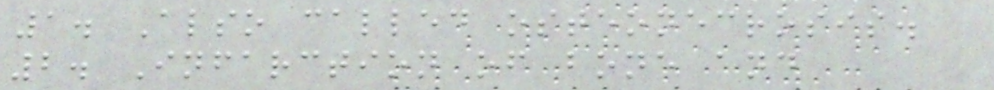1. Also called osteonecrosis.
2. Infarction of bone and
